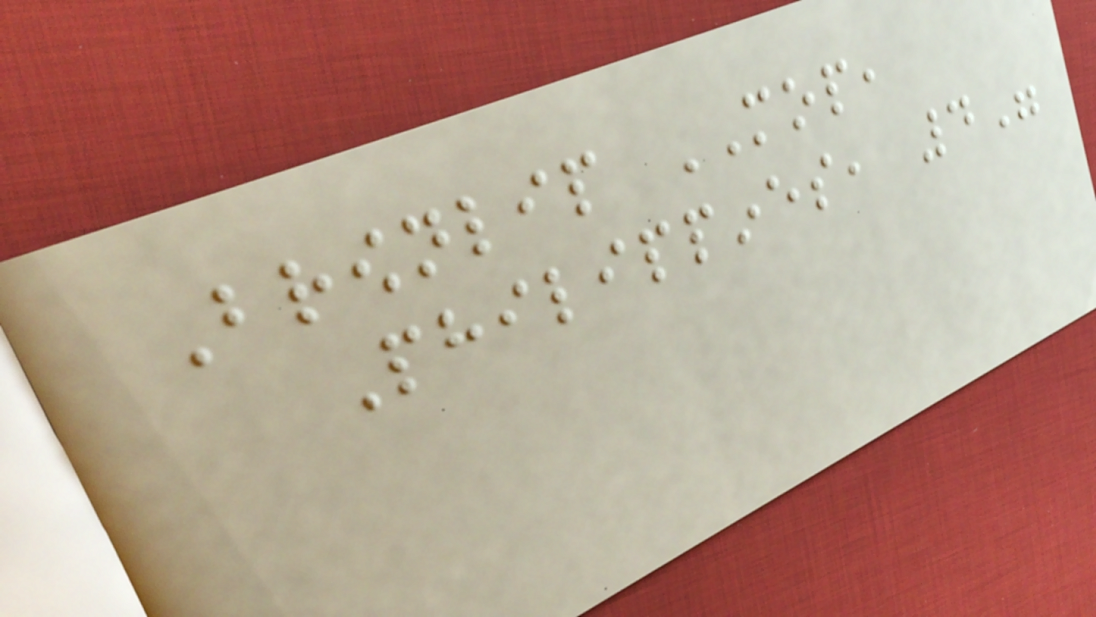Brownlip MOP,
Philippines, 4"
